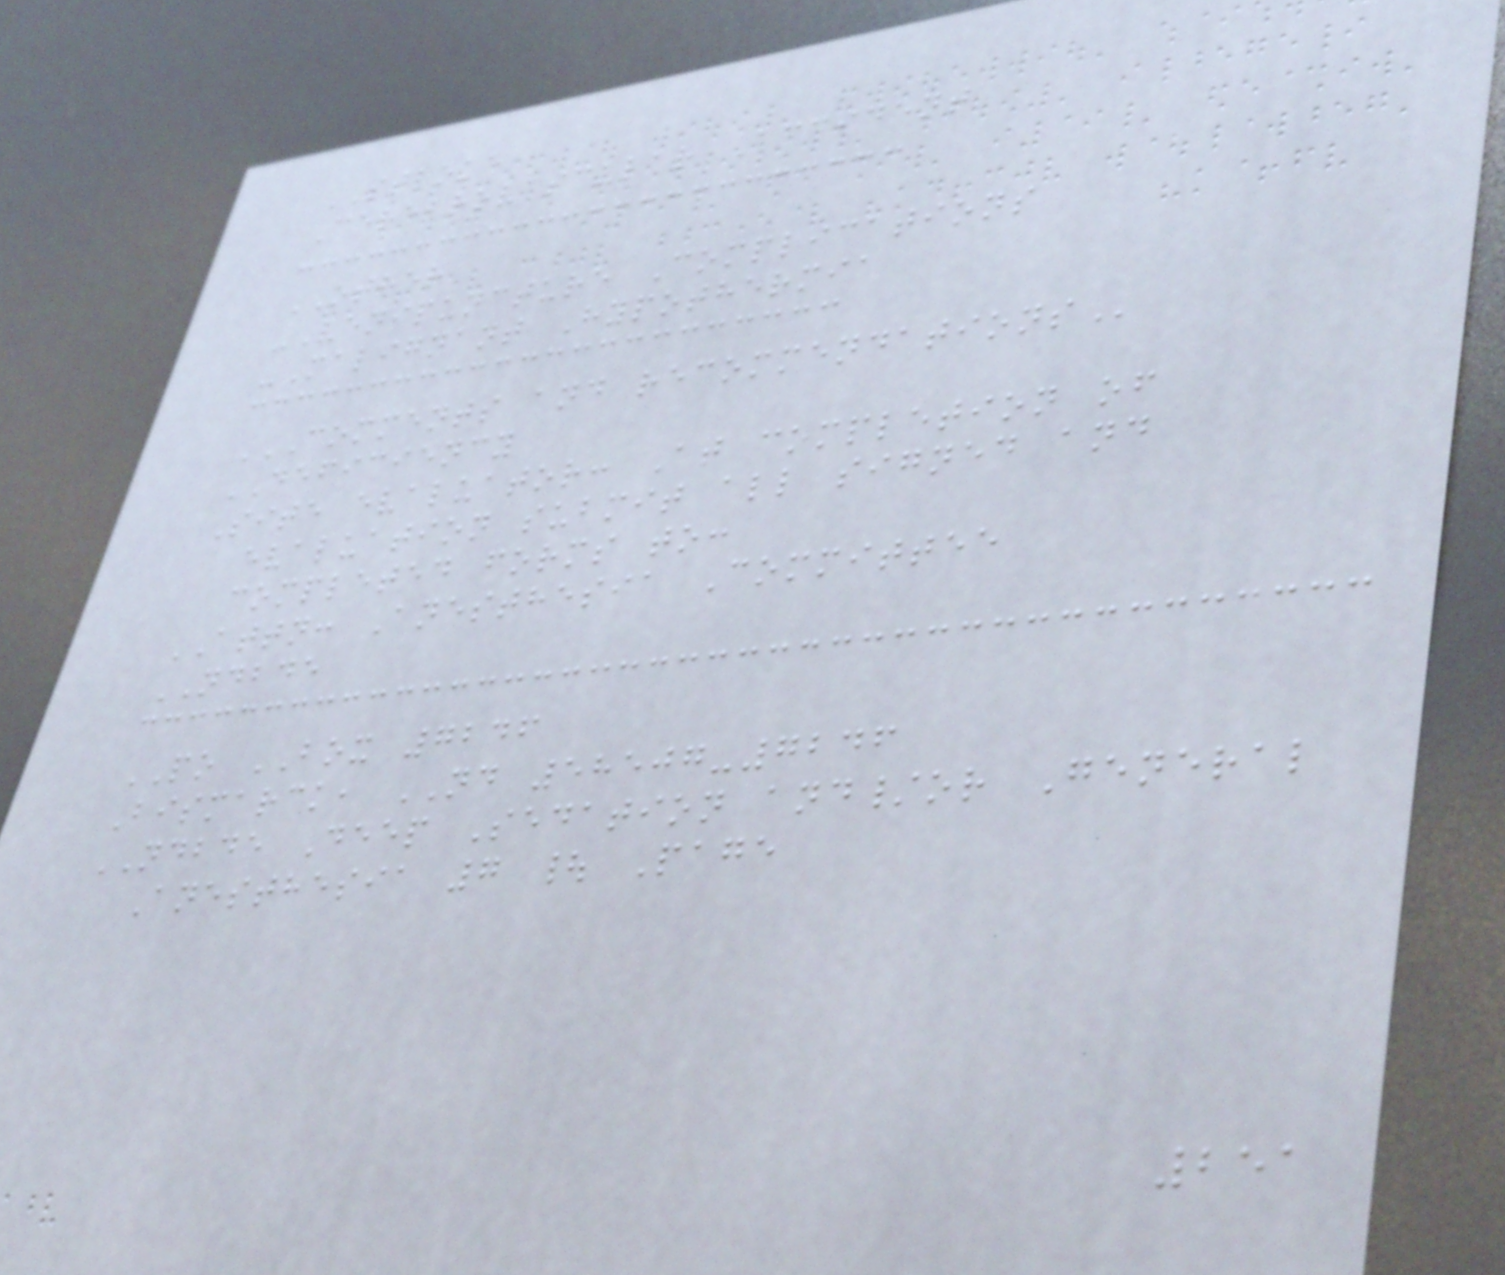STROKE
Cerebrovascular Accident
OTHER
-Venipuncture Complications
-Malignant Hypothermia
COMMENTS AND RECOMMENDATIONS
DEFICIENCY
Site evaluator: At completion of
evaluation submit all signed and
completed forms to:
ATTN: Anesthesia Committee
NDBDE
PO BOX 7246
Bismarck, ND 58507-7246
NDBDE Deep Sedation and/or General
Anesthesia 7 | Page
251
